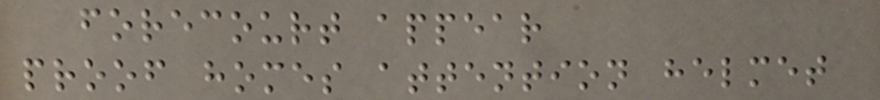forecourt appear
proof homes attention helmet
